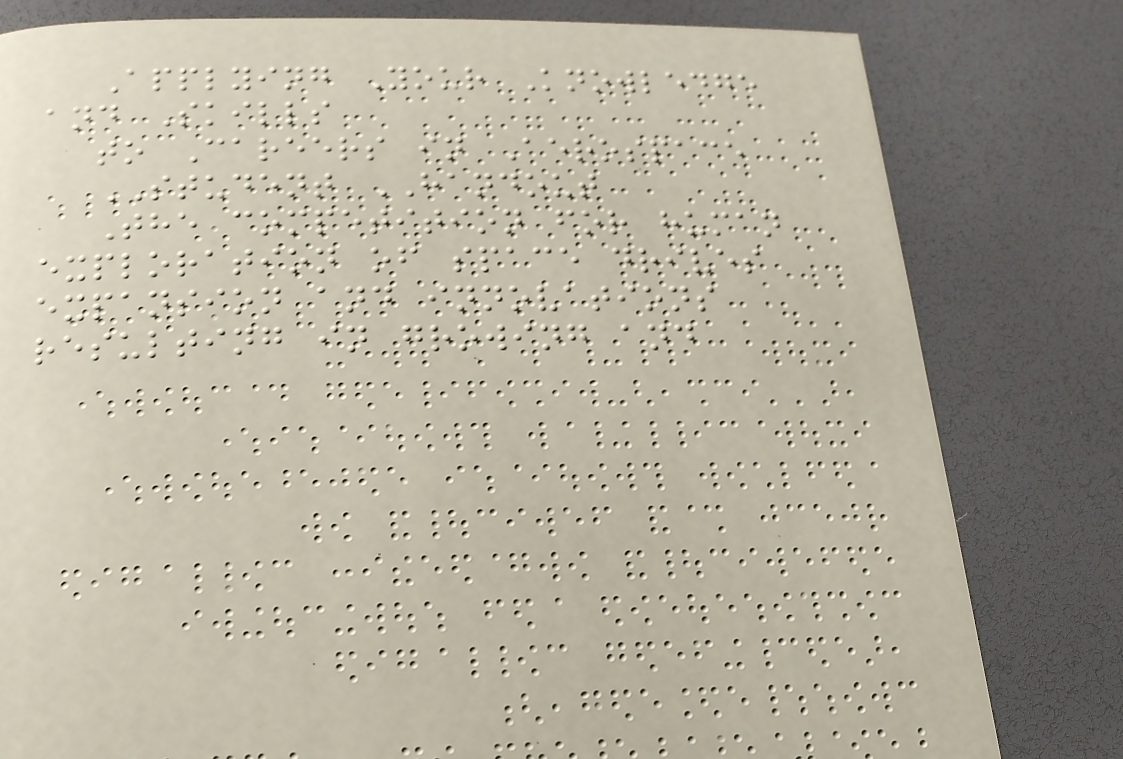Applying Your Knowledge
and Skills
to Careers in Aerospace
STUDENT HANDOUT
The competition for human
exploration of space drives
expansion and innovations
resulting in growing and
